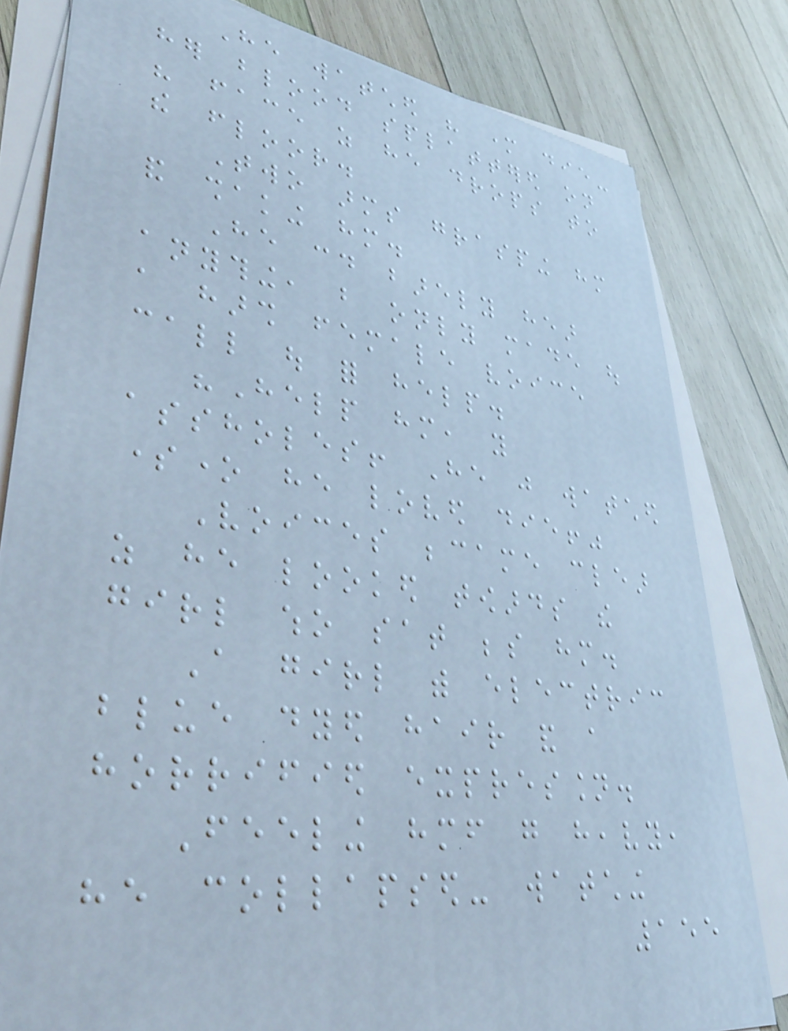He watched his mother die-
her blood splattered on
his face as he drops to
the floor.
Two arms grasping him
and shaking him.
He could barely hear
anything, but only made out
a harsh female voice
call out for help.
"Help him, you
assholes! He just watched
someone he loved die!"
Voices became clear
as he looked towards the
girl who sat beside him.
A girl with electric
blue dyed hair and a
horrified expression.
Feeling himself go heavy,
he collapsed- watching
155
